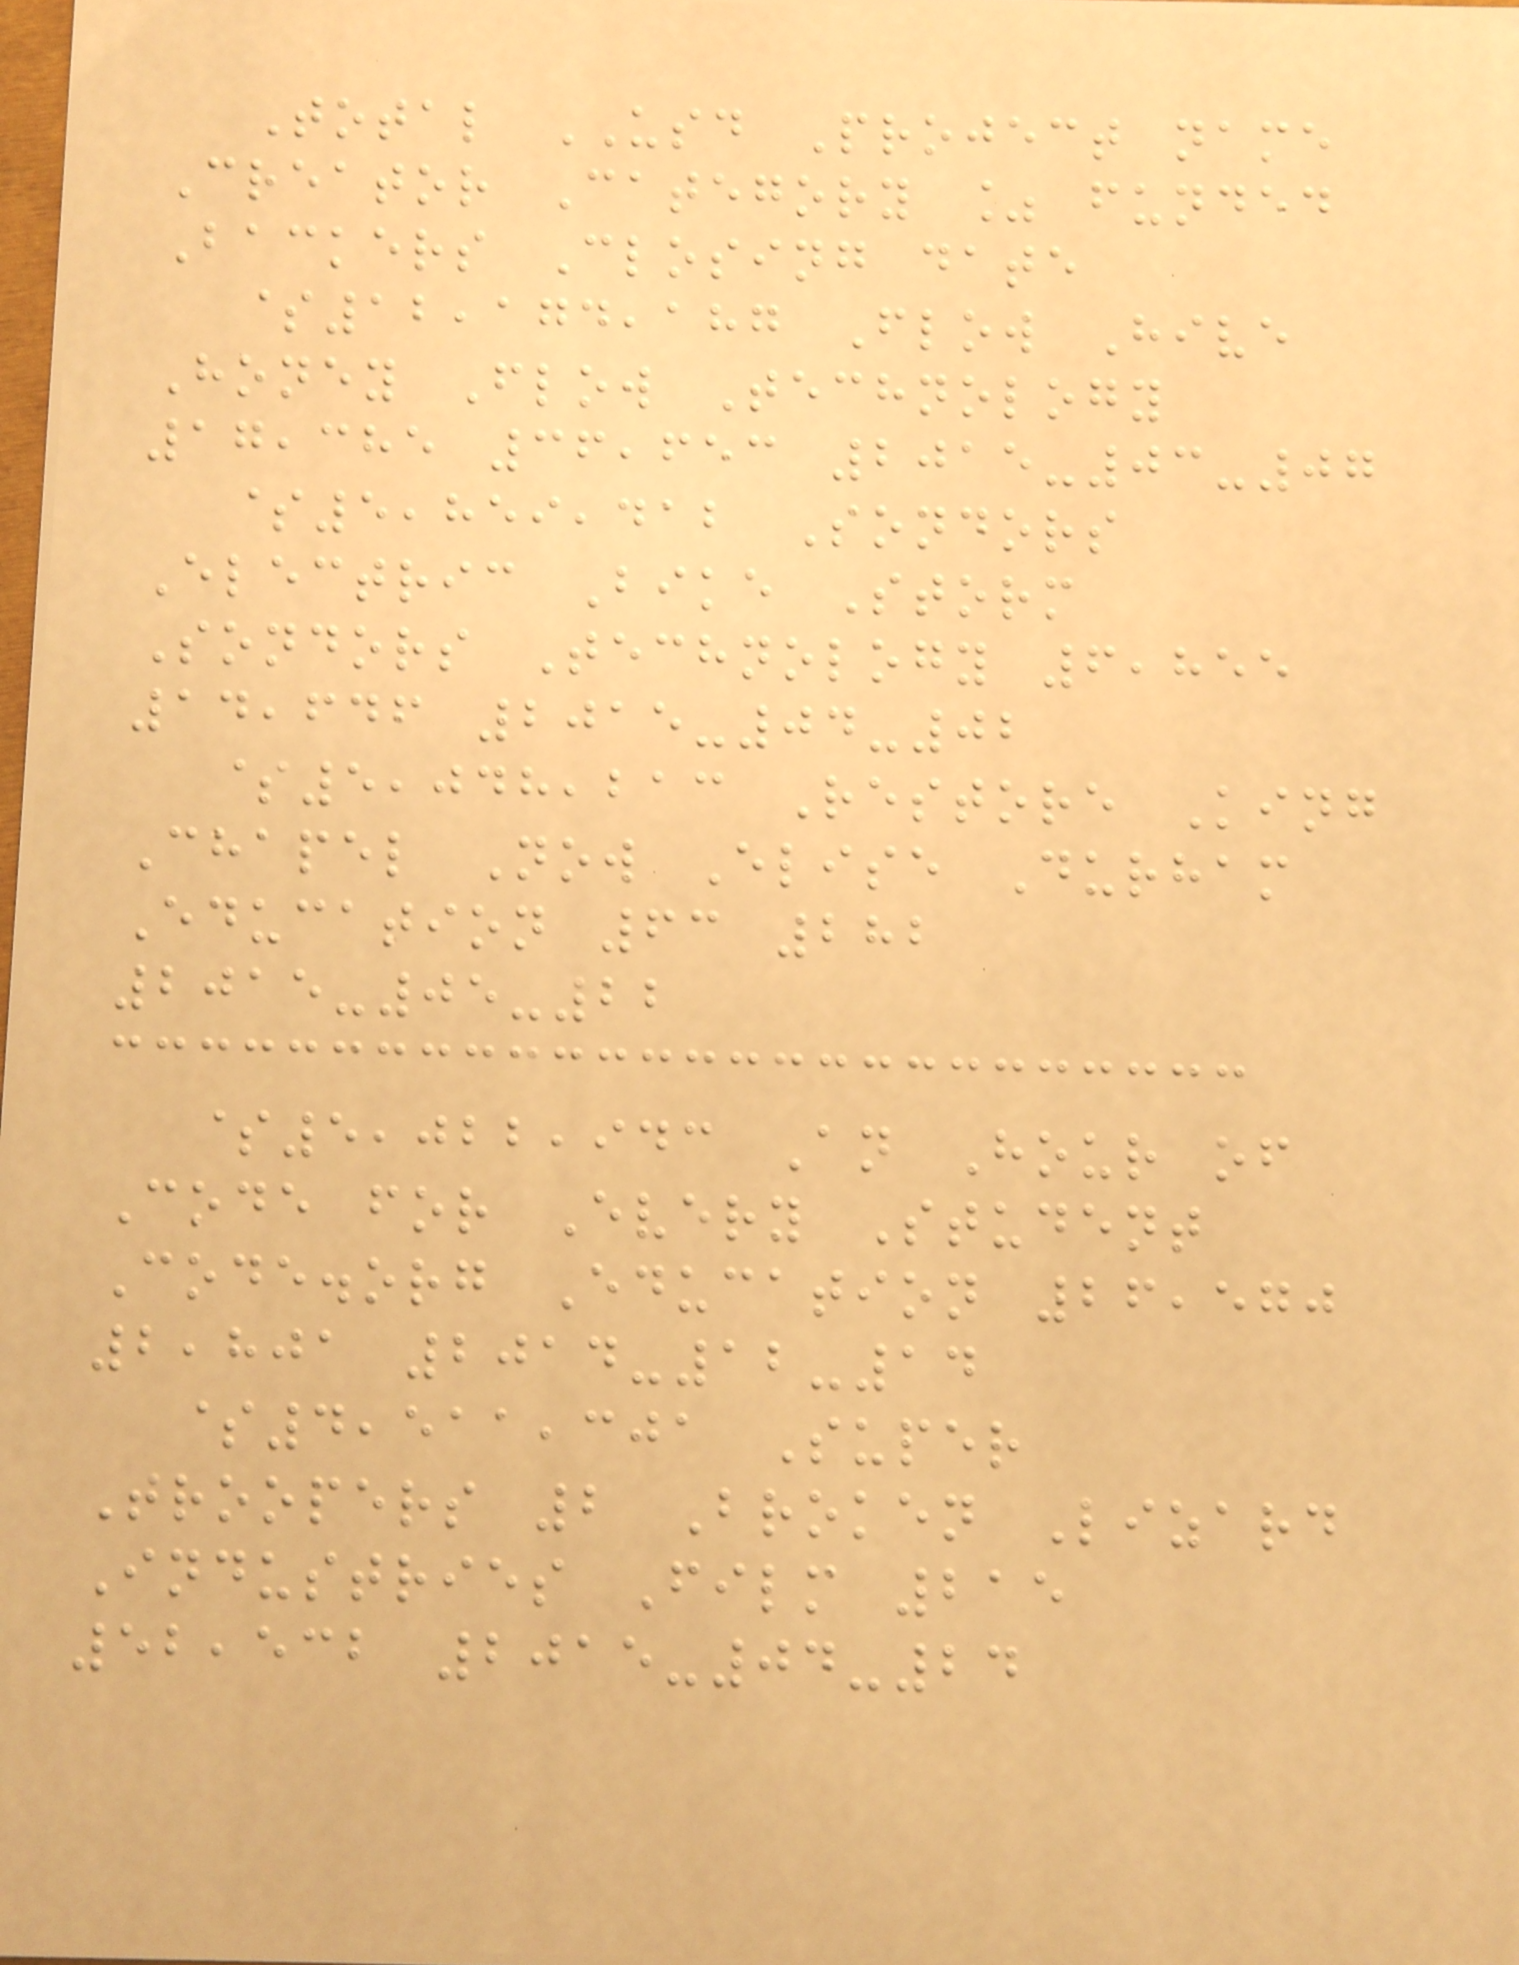Total USD Project name
Creator Category % funded
Backers Closing date
$12,174,187 Flow Hive
Honey Flow Technology
17,385 36,653 2015-03-07
$5,859,412 Sondors
Electric Bike Storm
Sondors Technology 6,855
14,646 2015-04-02
$5,048,213 Restore King
Chapel Now Elise Durham
Education 63 282
2015-05-22
$5,022,943 An Hour of
Code for Every Student
Code.org Education 26,570
2,801 2014-12-14
$4,511,301 Super
Troopers 2 Broken Lizard
Industries Film 215
52,532 2015-04-24
